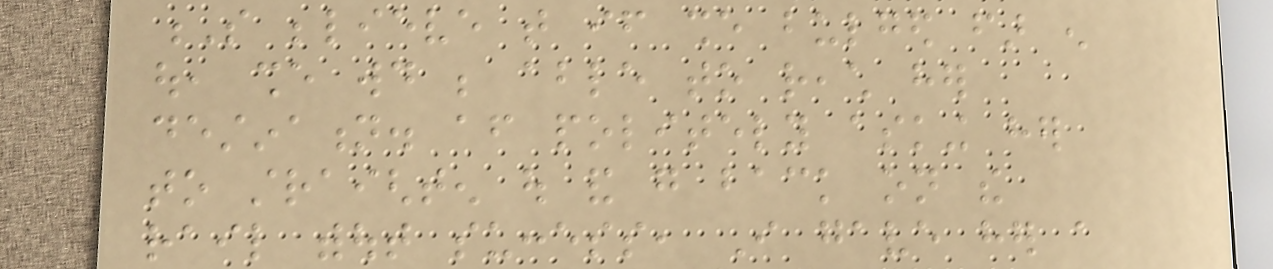S believe that if she bulged far enough
out, she would be able to reach her
destination. after politely asking her
to straighten out and go back on the
rail without success, I gave her a
